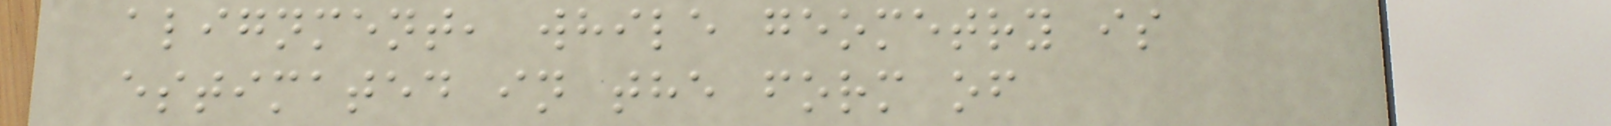alignment, while geometry is
estimated in the form of
